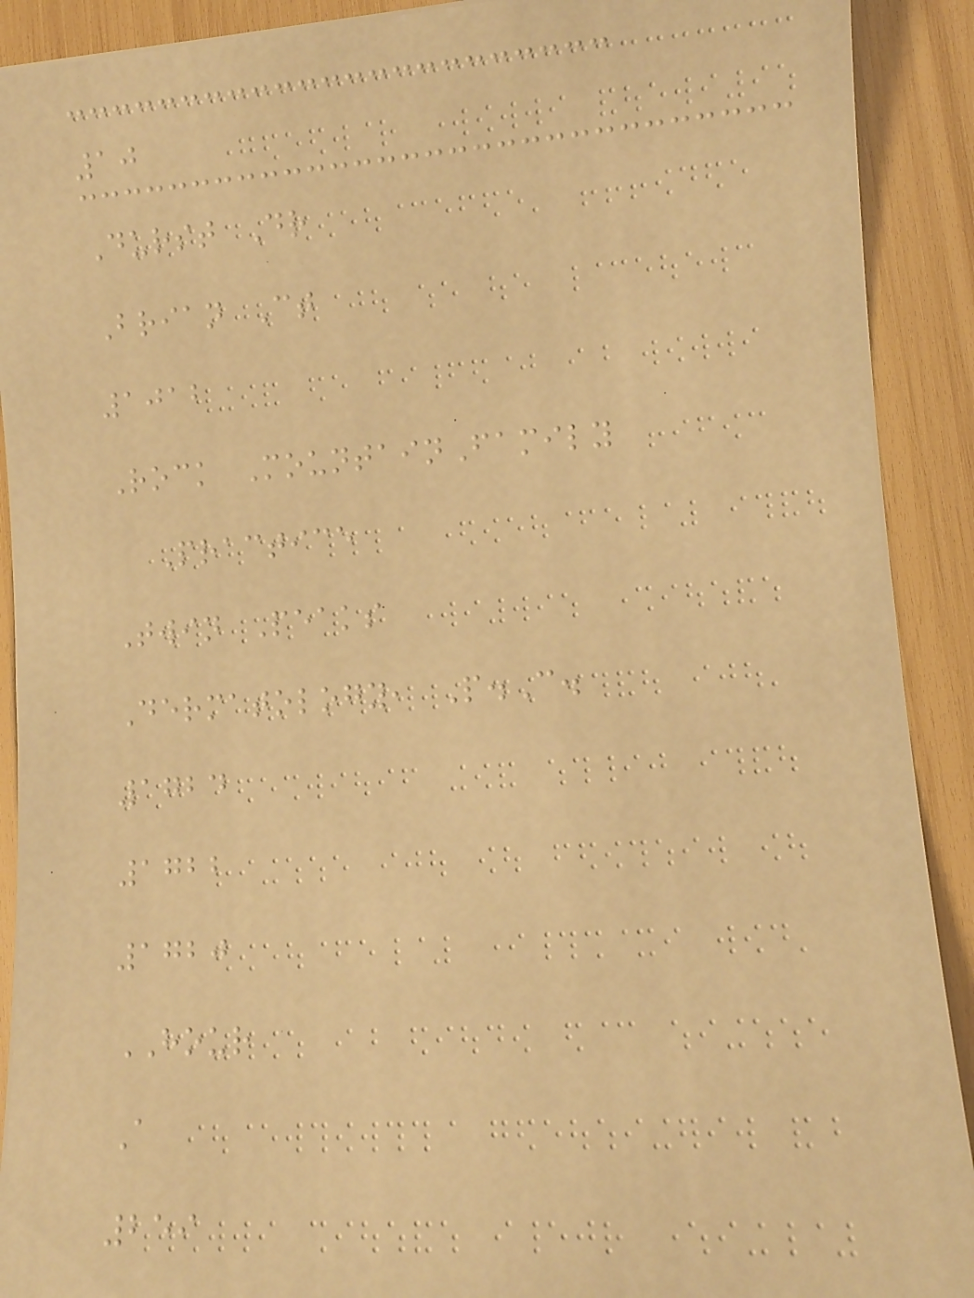10
Durst Dr
Brian Ct
1012
Rock MountainFamily
Practice
Twin Peaks
Dermatology, P.C.
1724
1722
1720
HOUR
A
259
